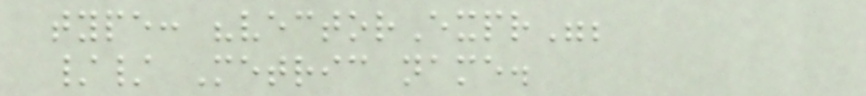type: "vectorExpr";
// Metric name.
